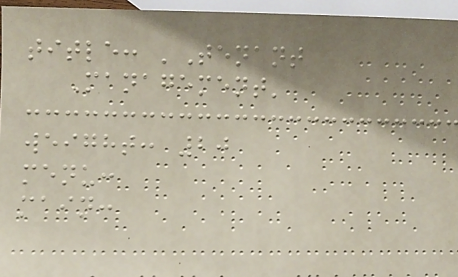title: 'Tenant
Management'
weight: 20
menu:
main:
